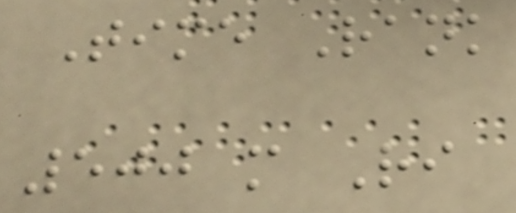Time Rank
500 m Ri
